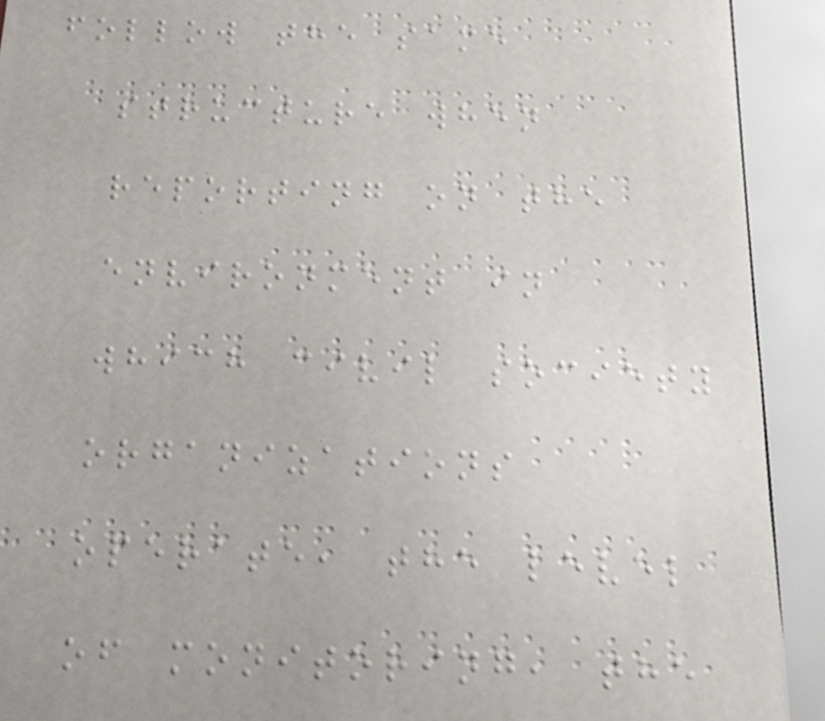follow the same
structure when
reporting on the
environment in
which civil society
organizations
operate, the level
of monitoring, the
